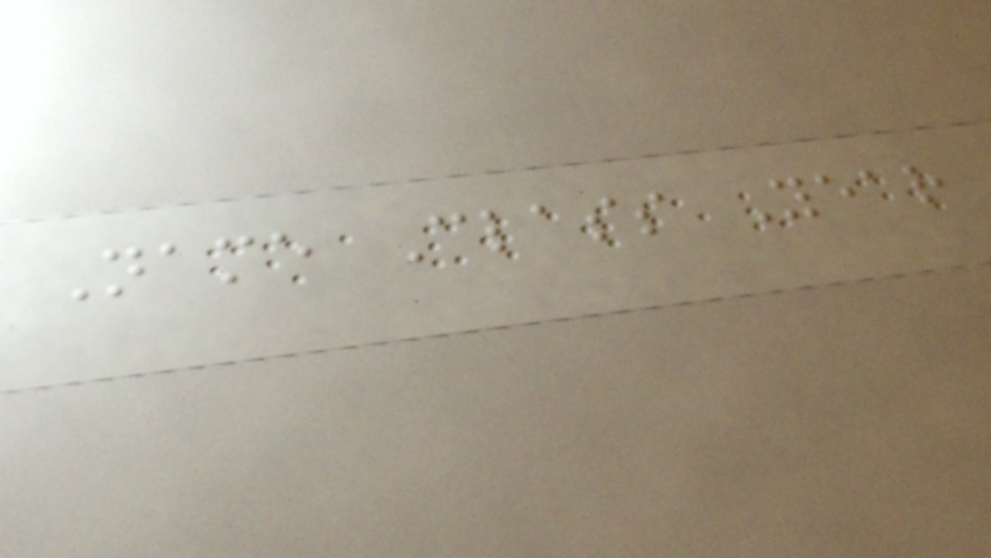Name Class Year
